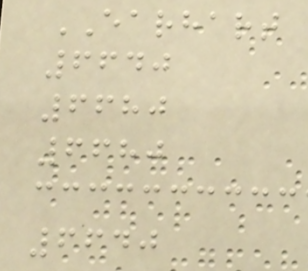EARHART
6640
6680
6680
6640
